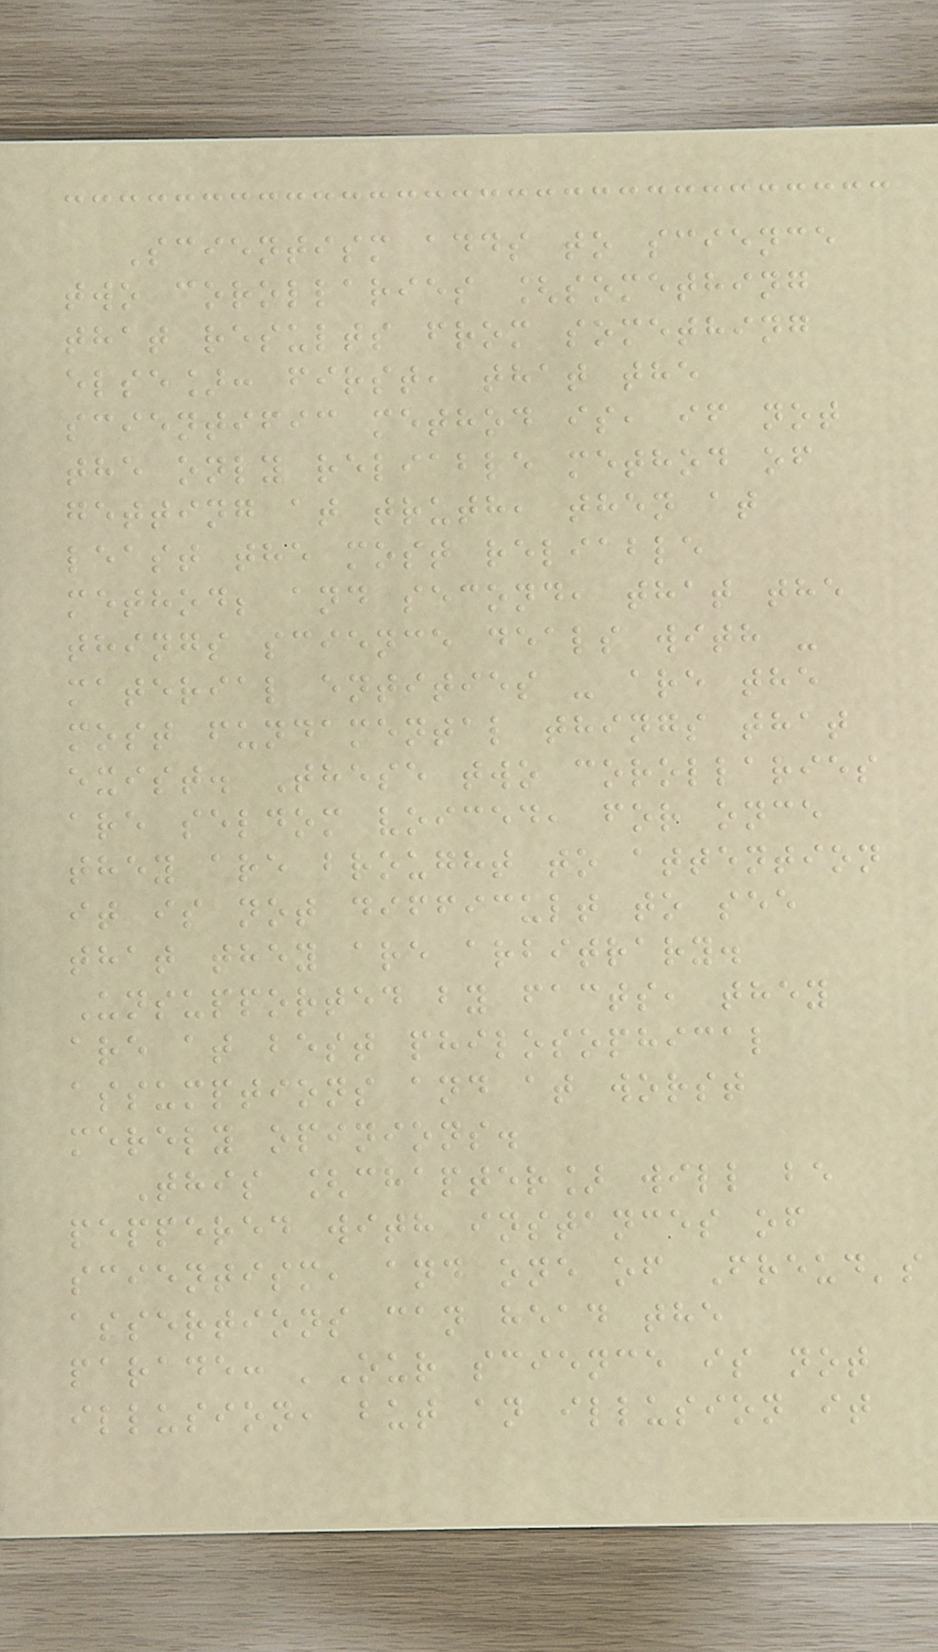Scientism adds to science
two corollaries [something
that results from something
else]: first, that the
scientific method is, if not
the only reliable method of
getting at truth, then at
least the most reliable
method; and second, that the
things science deals with -
material entities - are the
most fundamental things that
exist. These two corollaries
are seldom voiced, for once
they are brought to attention
it is not difficult to see
that they are arbitrary.
Unsupported by facts, they
are at best philosophical
assumptions and at worst
merely opinions.
This [chapter] will be
peppered with instances of
scientism, and one of Freud's
assertions can head the
parade: 'Our science is not
illusion, but an illusion it
